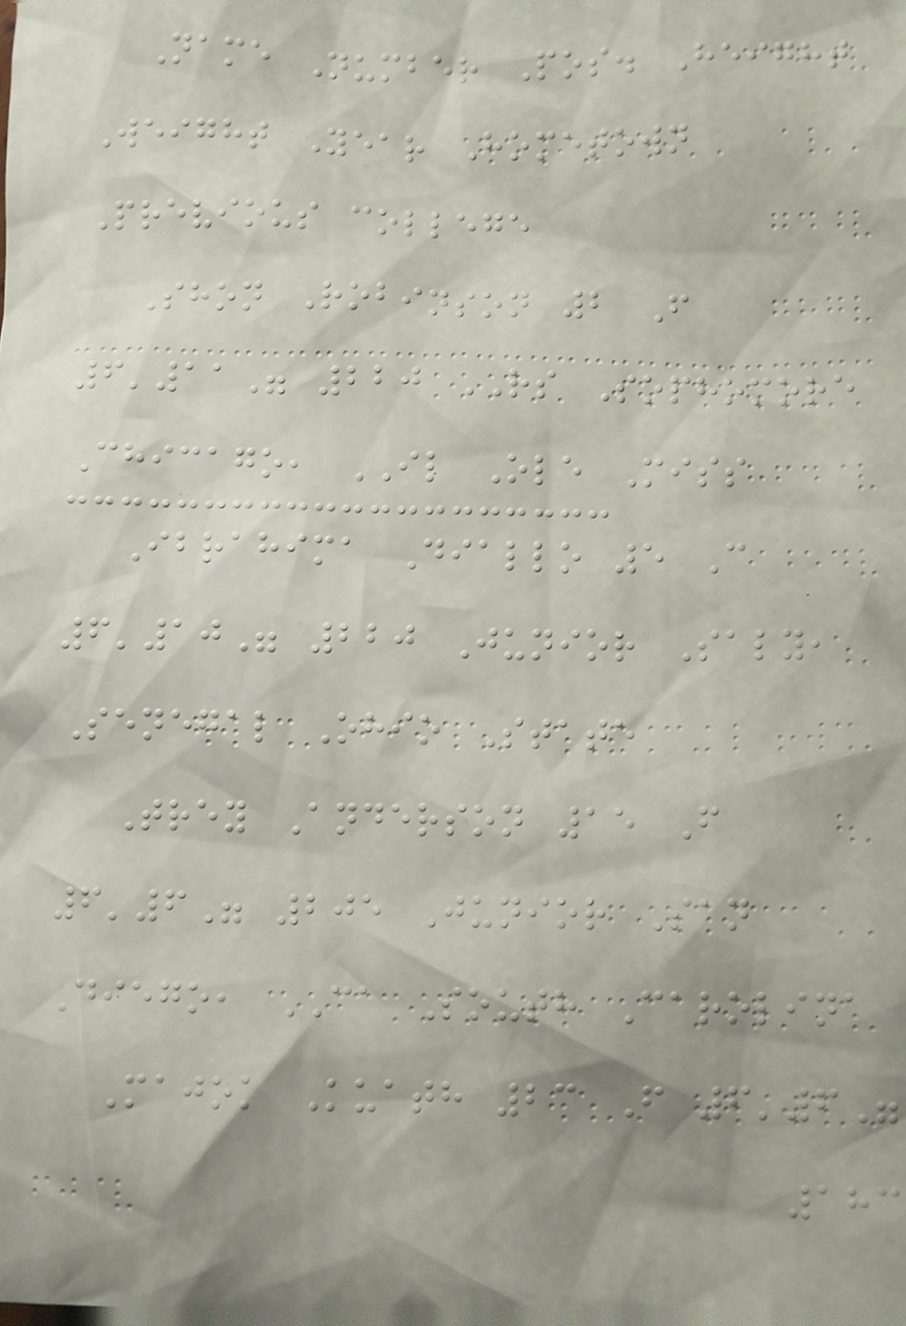Name Number Pos. Height
Weight Year Hometown
Previous college
Shon Robinson 2 F
6'11" 220 RS Sophomore
Chicago, IL Ole Miss
Ibrahima Diallo 5 C
6'10" 220 Junior Saly,
Senegal Ohio State
Trey Anderson 15 F
6'6" 205 Junior San
Diego, CA South Carolina
Majok Kuath 23 F 6'6"
183
